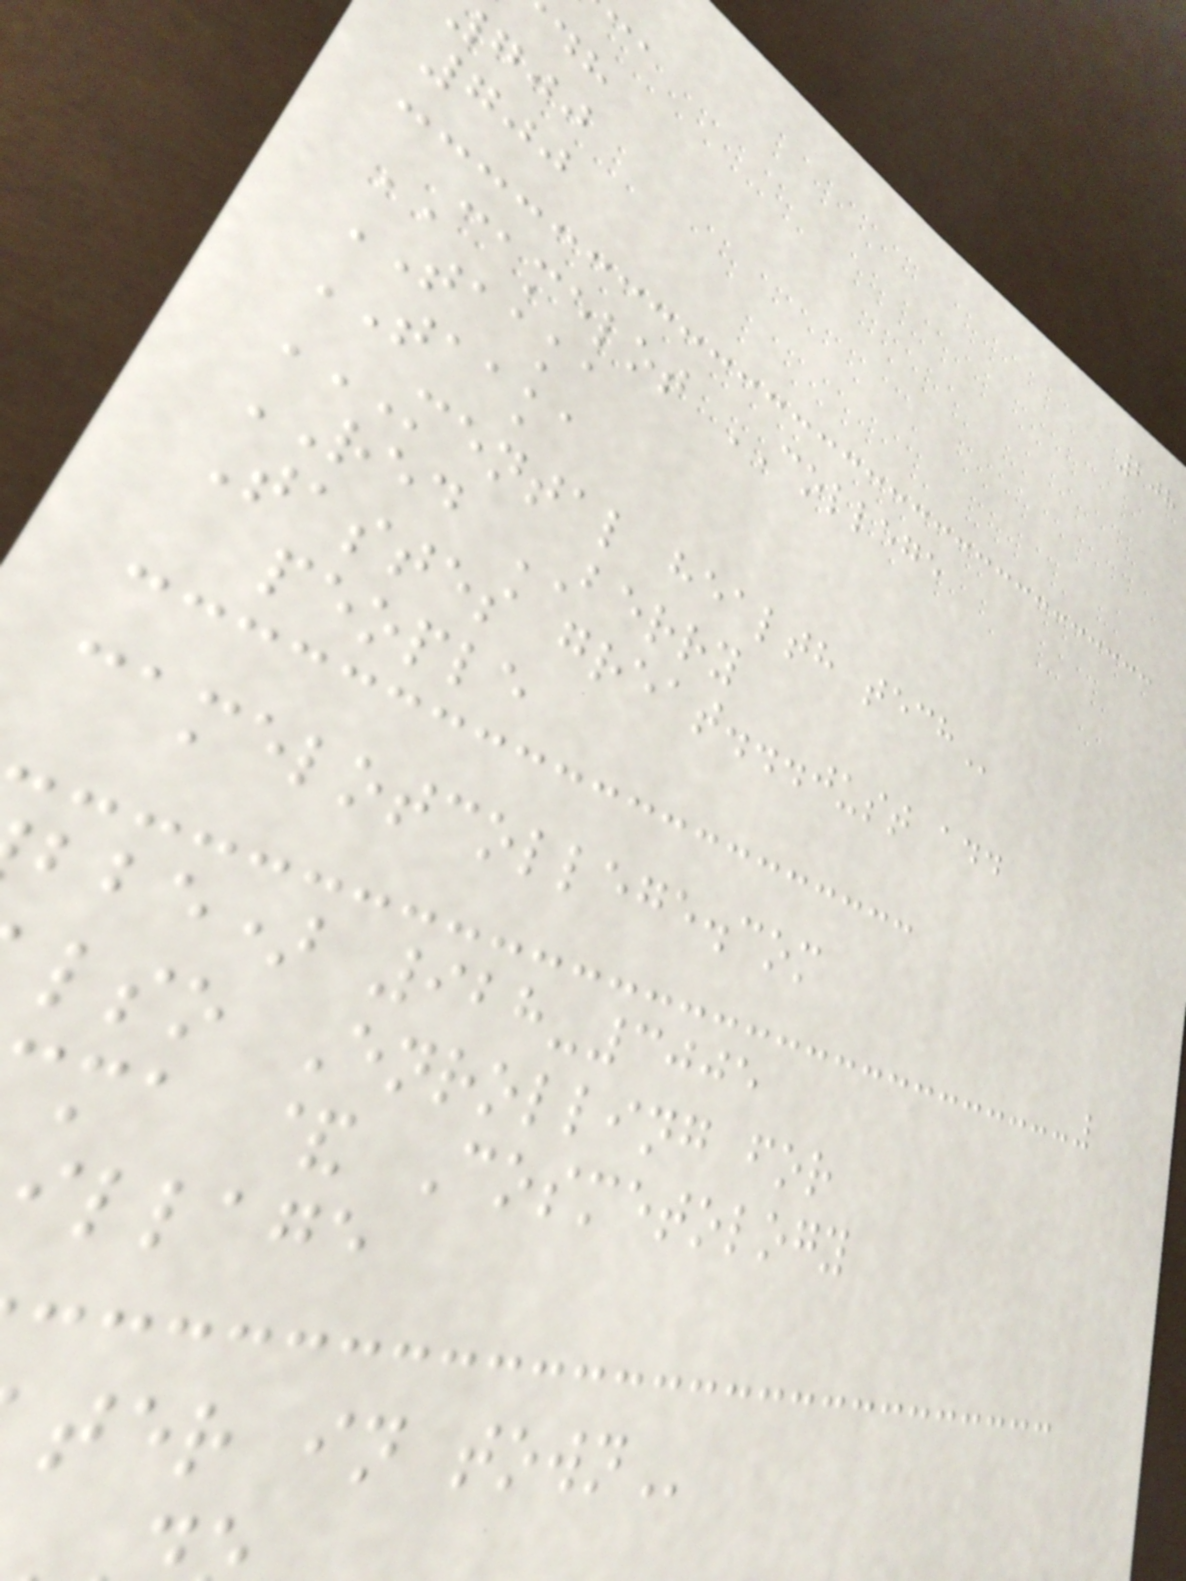208
700
CAMELOT COLLEGE
TAAKA
TAAKA
MENTAL HEALTH TECH
RED BERRY
Tastes great...just add
people
camelotcollege.com
bbe) 928-3005
lso Enrolling for
ma & Cosmetology
illage
ter in
